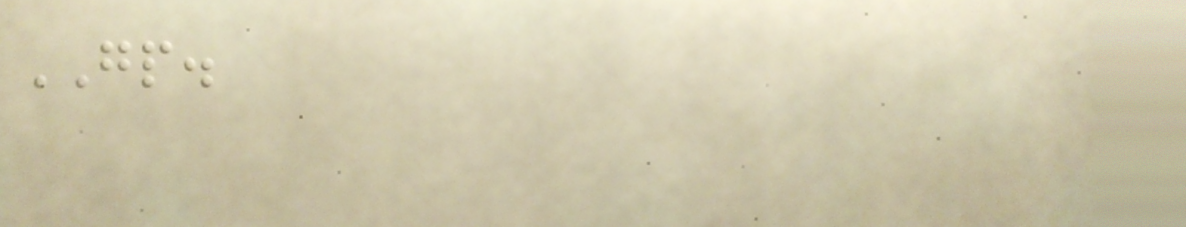GP.
